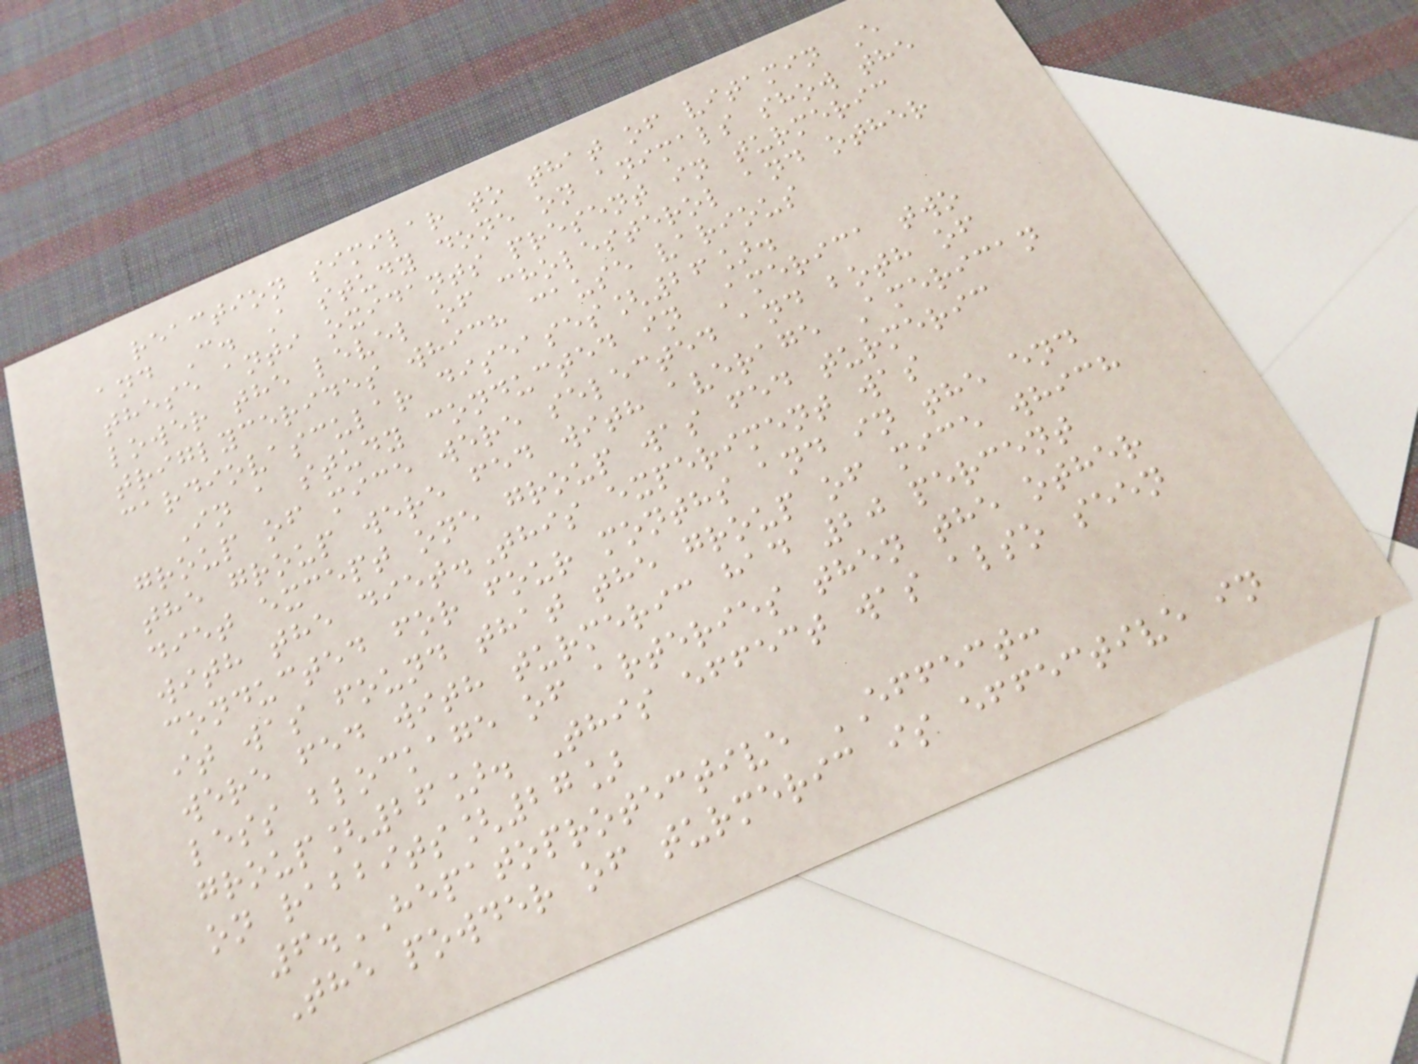reaction similar to that of vitamin E
and C. A study done on animals show the
these anti oxidants present in turmeric
lower the level of cholesterol and other
triglycerides which cause various
cardiovascular diseases[26].
In a study conducted in America two
group of mice were selected and both of
the group were fed with average American
diet except one group was fed turmeric
with the diet.This experiment was
conducted for four months and in the end
it was found that the group of mice which
were fed with turmeric had 20 percent
less blockage of arteries then the other
group[26]. This effect was also seen
on rabbits[27]
6.HEPATOPROTECTIVE EFFECT:
The powder of turmeric is effective in
